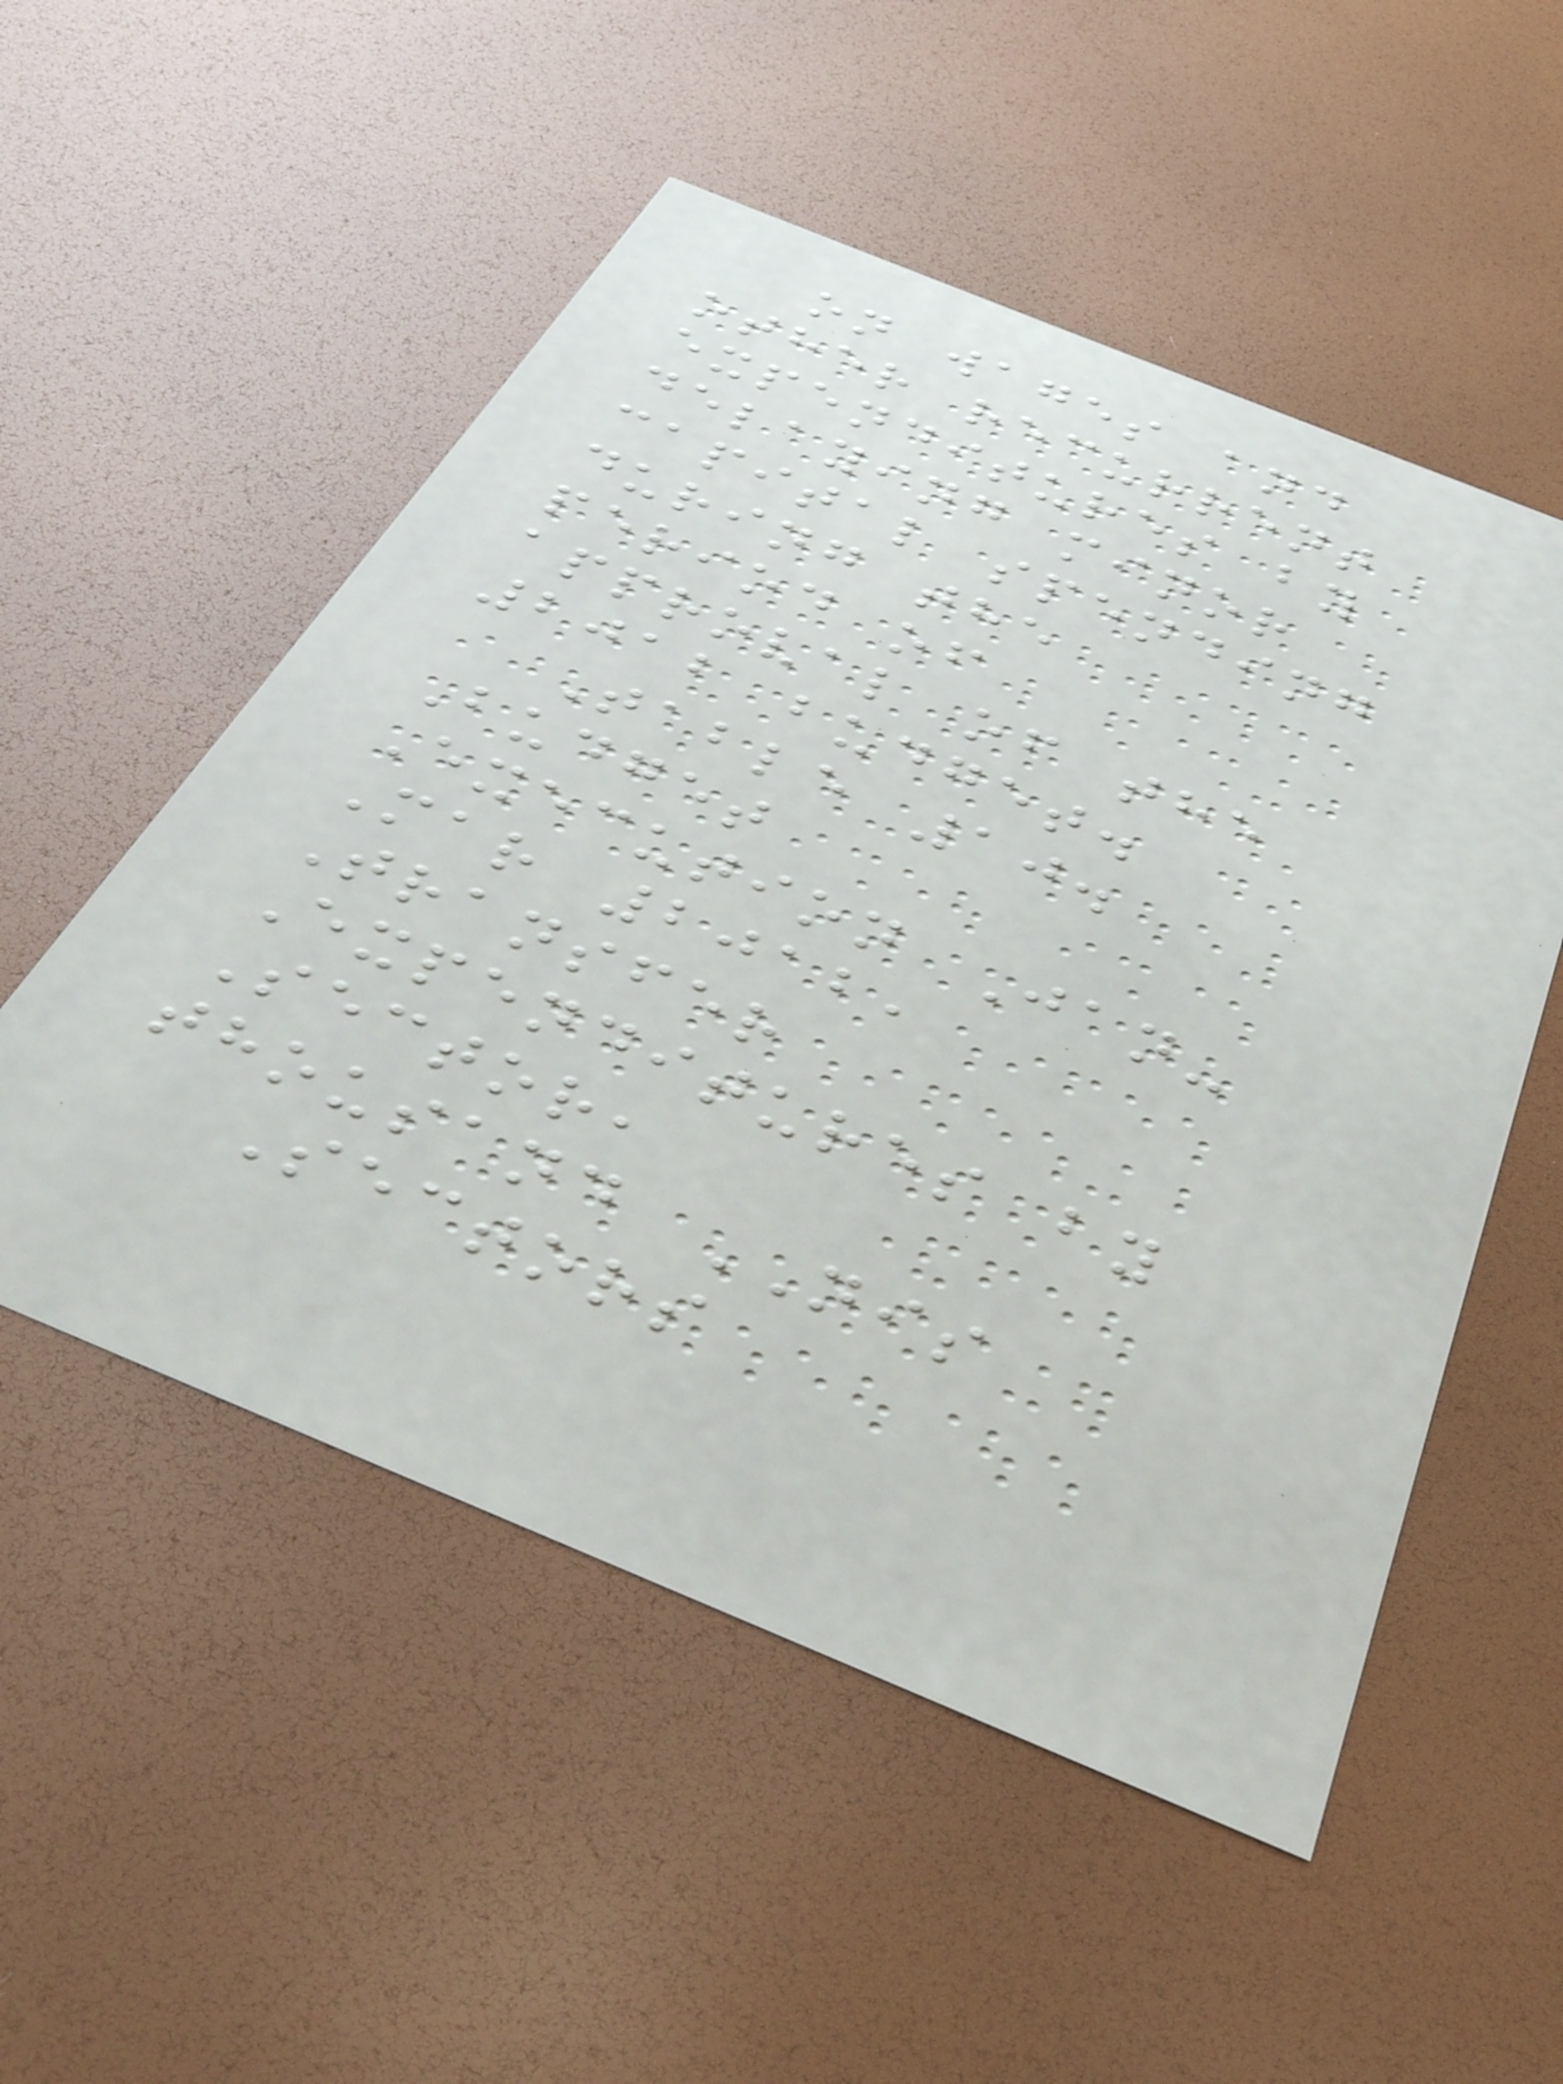on wages and
other recurrent
expenditures by
delaying minor
capital spending
during the
period of
approval of the
2012 budget.
Table 10.
Budget
Execution Jan-
Mar 2012,
Transfer
Expenditures by
Sector,
thousand NIS
Sectors
